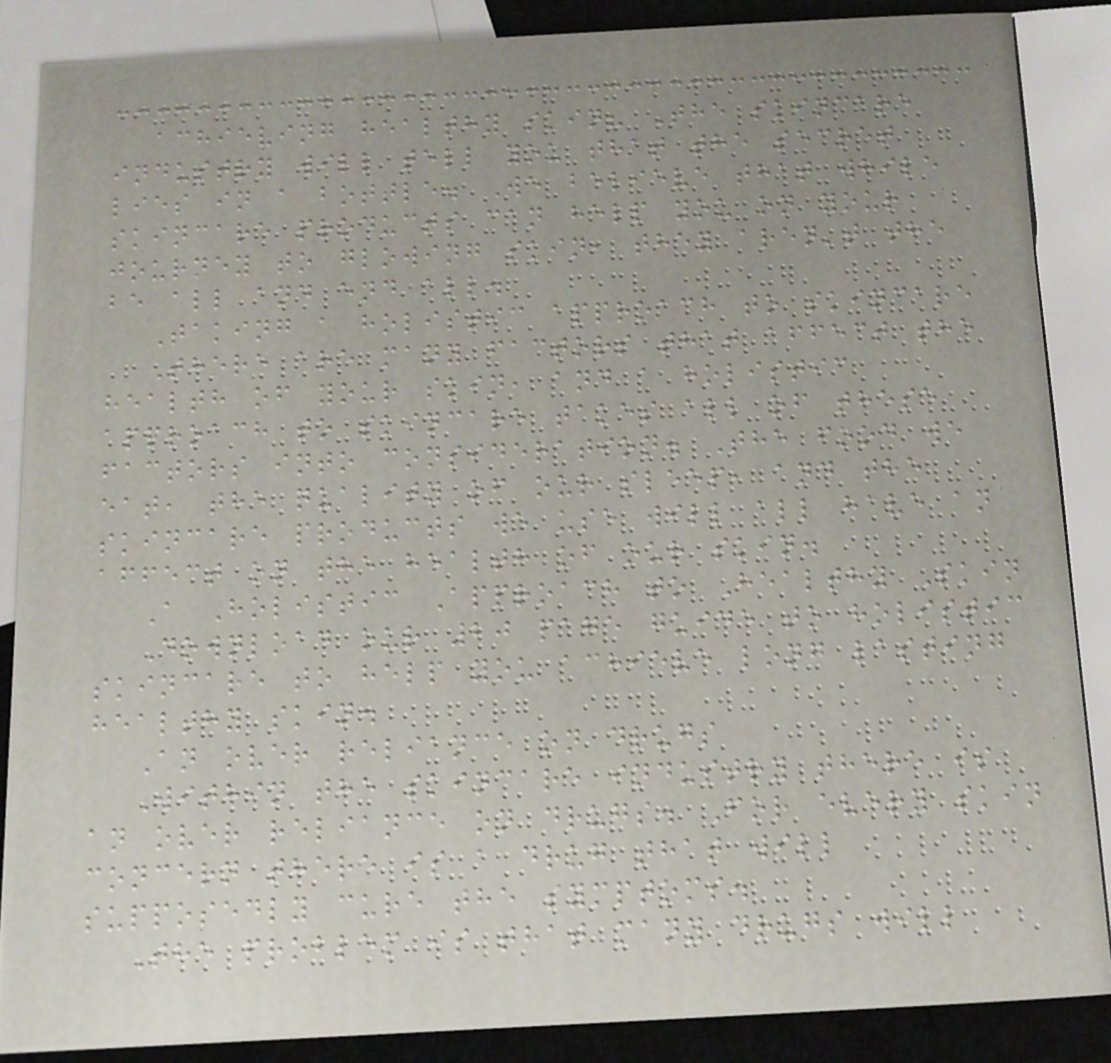achieving healthy skin? The skincare
industry will tell you that the secret
lies in a bottle. We believe that while
skincare products can help you on your
journey to glowing skin, they aren't the
be all and end all.
Taking a holistic approach to skincare
There are many factors that affect the
health of your skin, and a holistic
approach to skincare takes all of these
factors into consideration. The food we
eat, the quality of our sleep, and the
skincare products we use will all have an
affect on the health of our skin.
A Holistic Approach to Healthy Skin
Download our 20 page guide to holistic
skincare to help you achieve long lasting
healthy skin.
An over reliance on drugs
Within the skincare industry there is
an over reliance on drugs. For every skin
concern there is a drug that will
supposedly cure the symptoms.
The problem is that many drugs will
